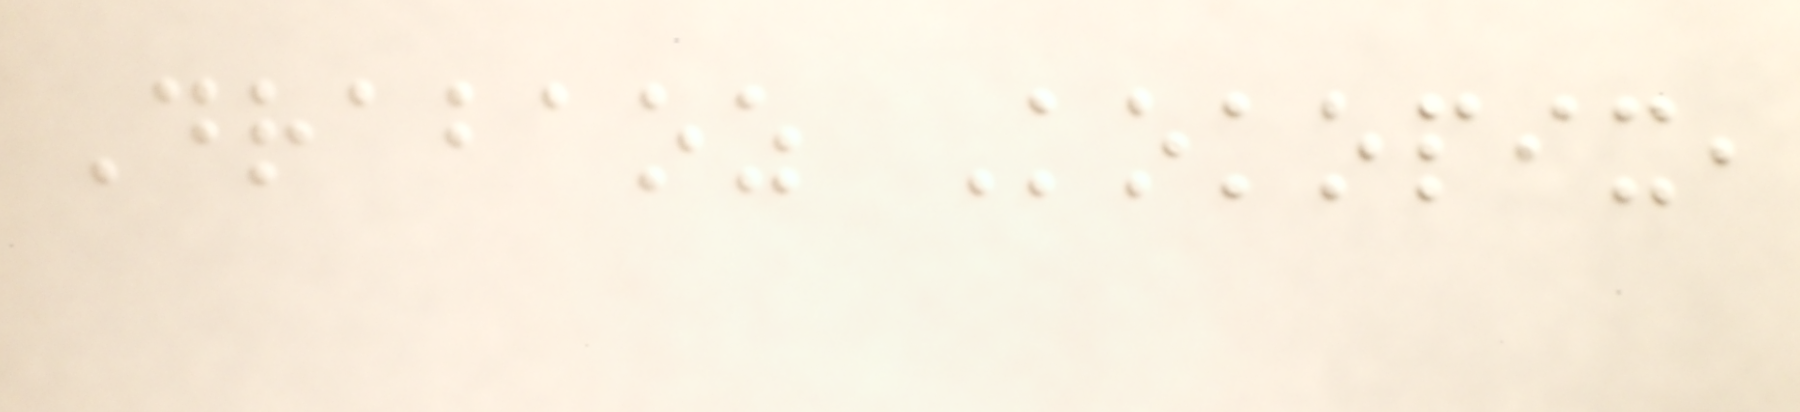Drabaoz Kokopix,
